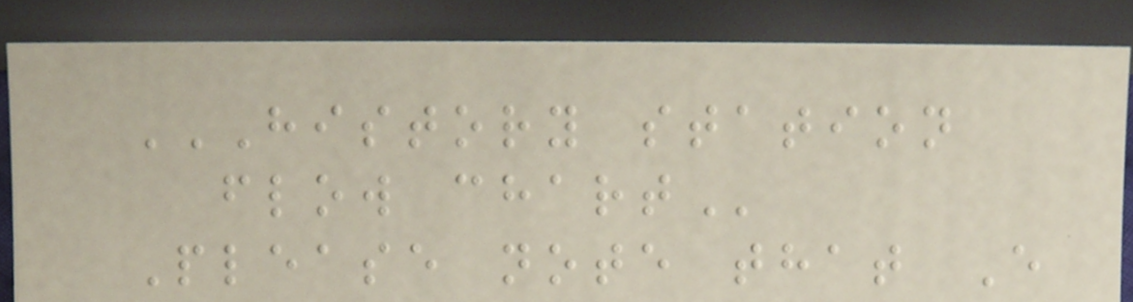HISTORY STATION
FLOW CHART
Please note that E
